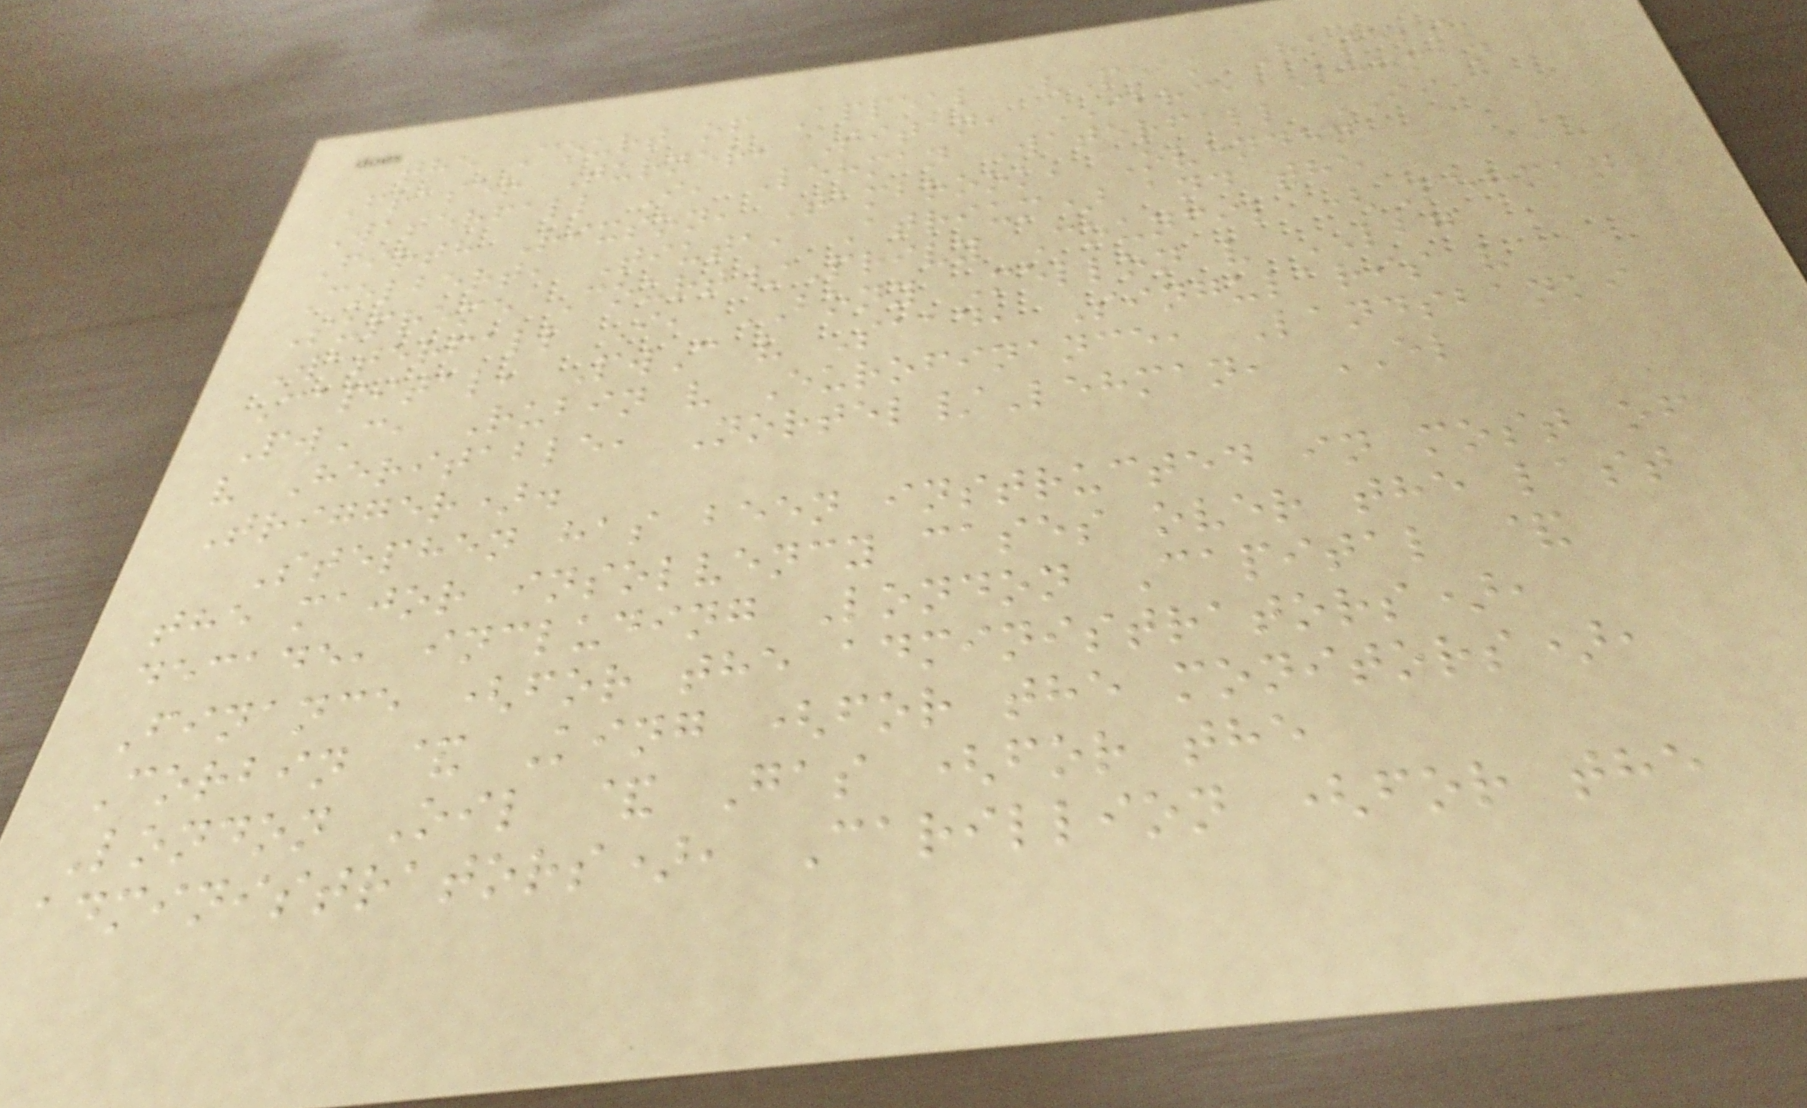the Court of Appeal (Peak Hotels,
Fraser Turner, Titan, IBRC, Lehman
Waterfall I, Lehman Waterfall II,
Firth Rixson, Tambrook, Ovenden
Colbert, Tiuta, Atrium) and the
Supreme Court/Privy Council (Lehman
Waterfall I, BONY Mellon v LBG
Capital, PwC v Saad, Singularis v
PwC, Rubin v Eurofinance, Landsbanki
v Heritable, Nortel/Lehman, EL
Trigger).
Stephen has been instructed in most of
the major insolvency cases over the last
decade, including London Capital &
Finance (for the administrators),
Corbin & King (for the monitors),
London Oil & Gas (for the
administrators), Carillion (for the
